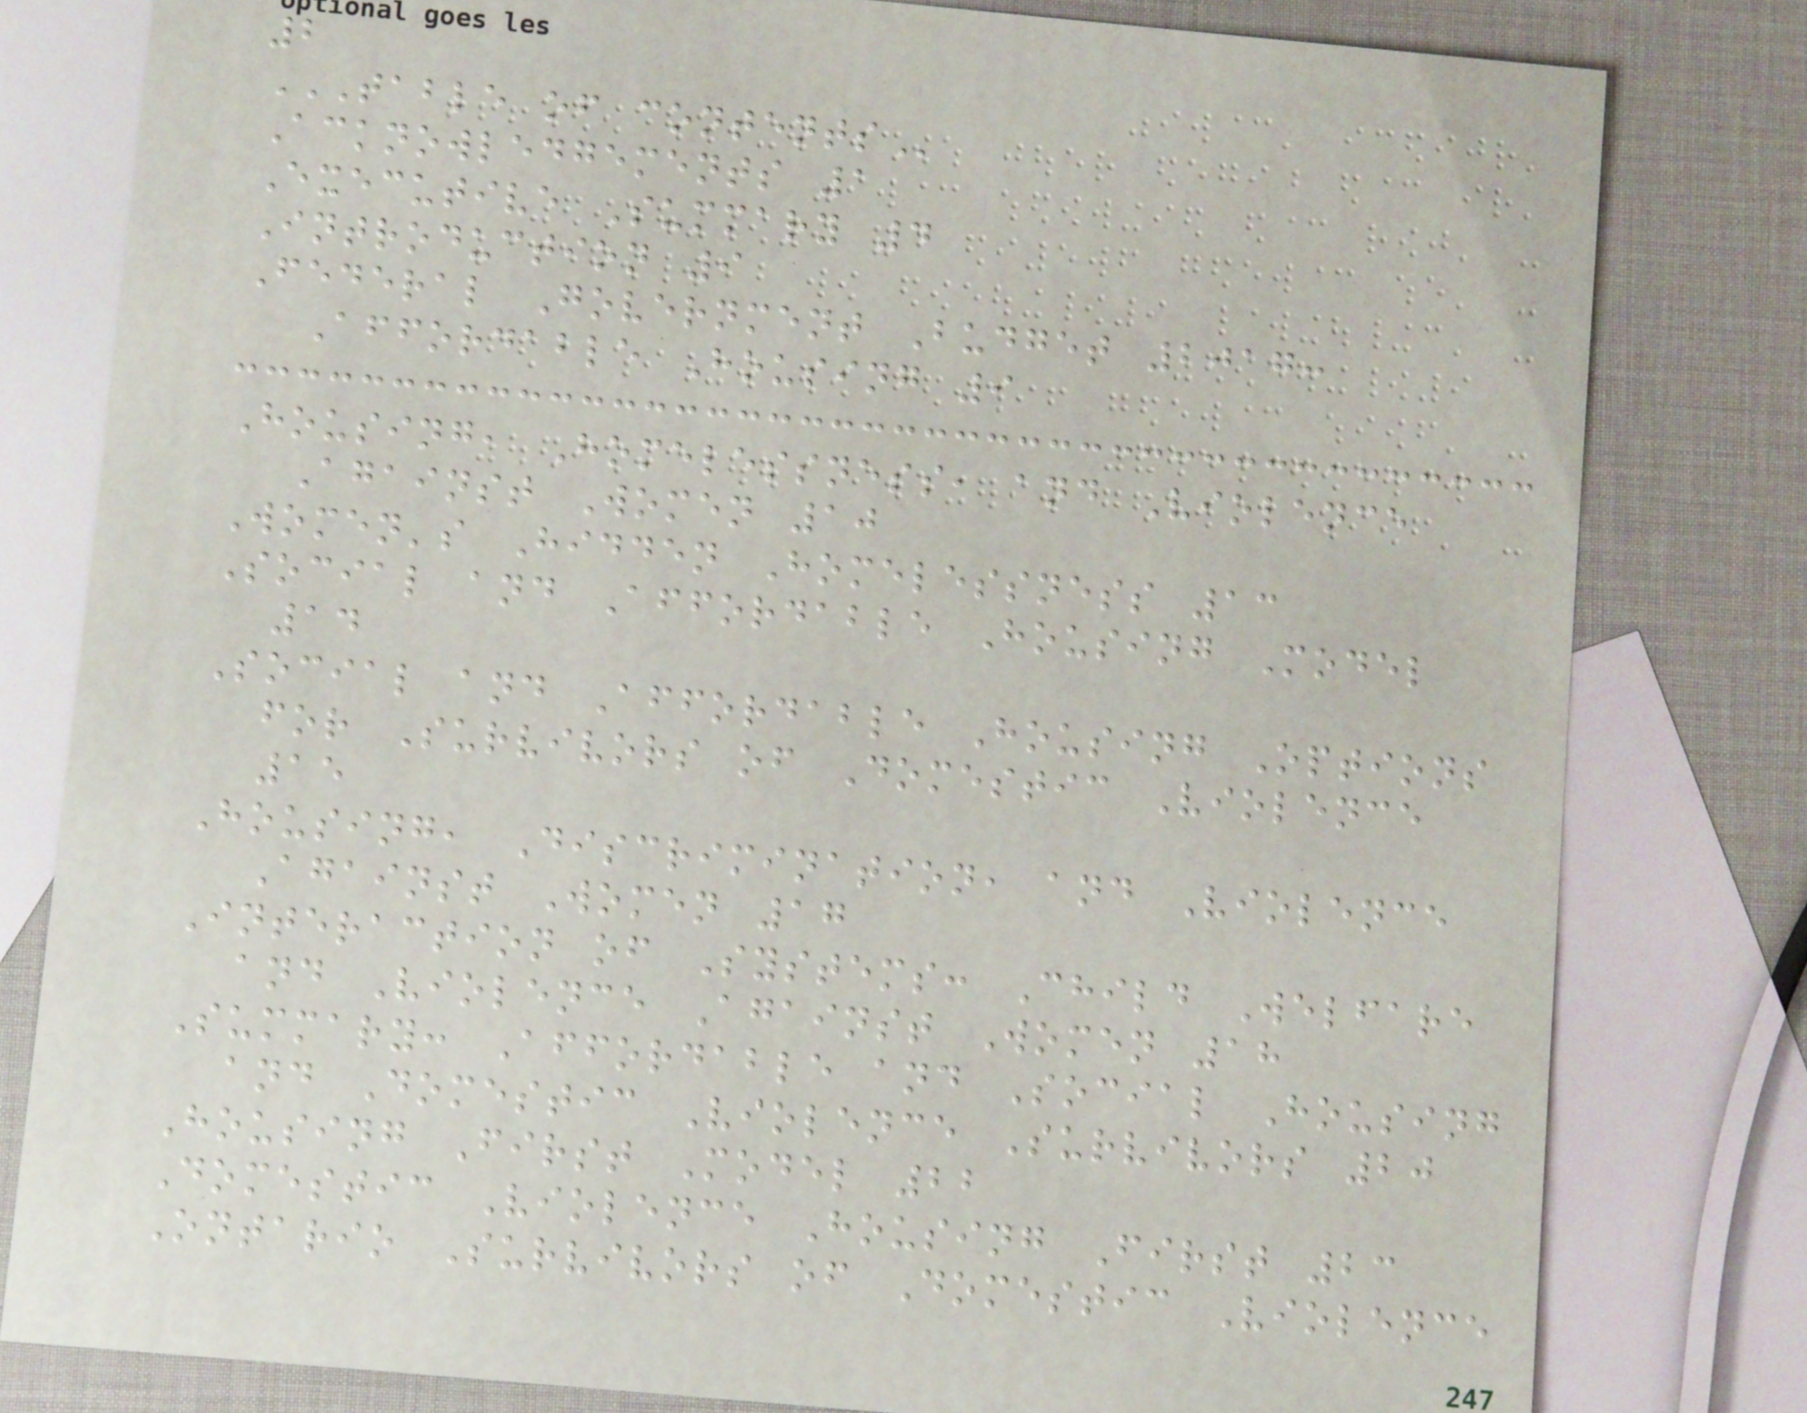2
TABLE OF CONTENTS
Acknowledgements 1
Executive Summary 4
Introduction 9
Federal Government Budget 2017:
Affordable Housing 9
Housing, Homelessness, and Violence
Against Women 10
Women's Hidden Homelessness 13
Social and Affordable Housing Model
14
Social and Affordable Housing Options
for Survivors of Domestic Violence
15
Housing, Discrimination, and Violence
Against Women 17
Interaction of Systems: Child Welfare
and Violence Against Women 18
Summary: Affordable and Social Housing
and Domestic Violence Survivors 20
Housing First Model 22
Domestic Violence Housing First 23
Ontario Survivors of Domestic Violence
